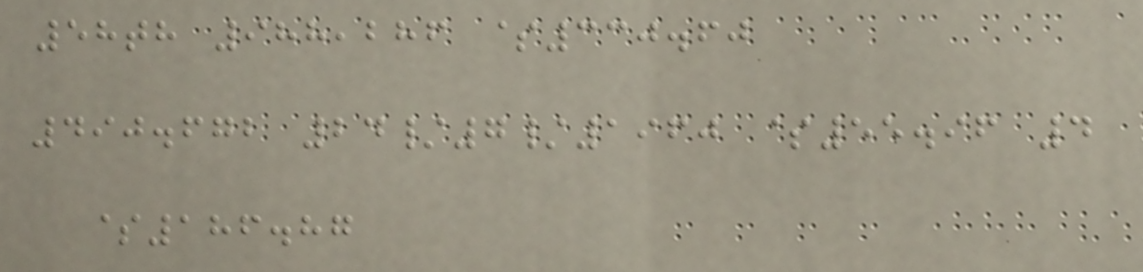58th 988,286 $330.60
490.672 24/7/1960 $55.96 4
$186.87
